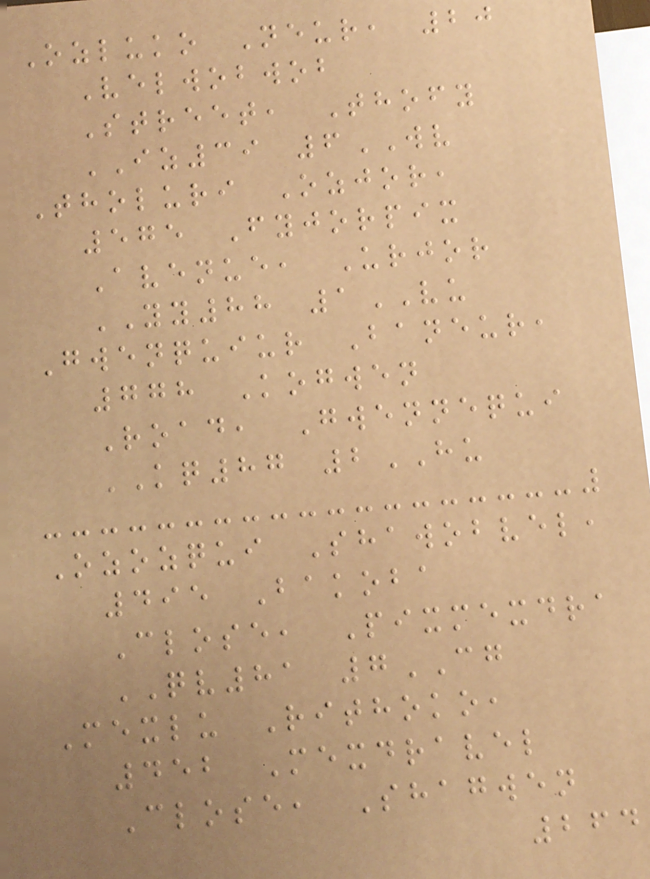Ozluko Neur, 20
Velwobwob
Street, Thofy
IZ39 6WV
Tholuri Ozjor,
575 Fyjorpix
Avenue, Urjor
YY88 1VU
Gwenquiur Baneur,
778 Kogwen
Road, Gwennequi
KQ87 2HU
Ozozqui Shawobvel,
495 Bakoba
Close, Pixmexdra
QV81 7CG
Mexlu Rithoko,
452 Mexdravel
Close, Shagwen
264
